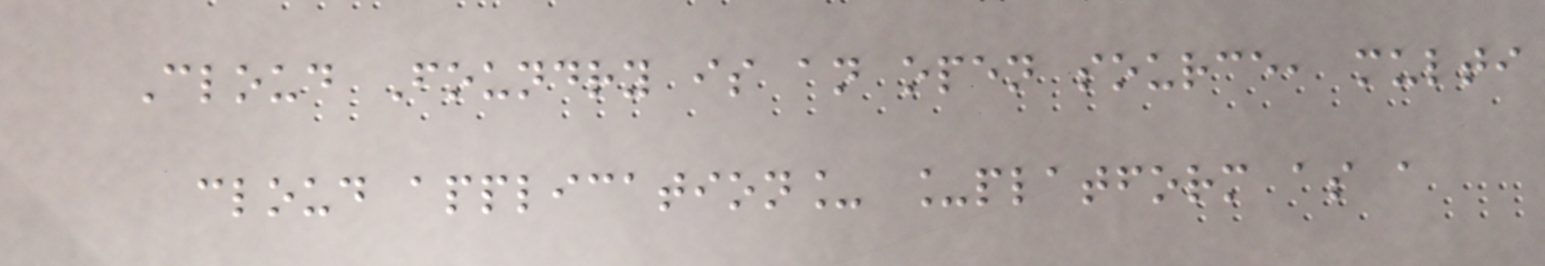Cloud Foundry is an open source, multi
cloud application_ _platform as a
